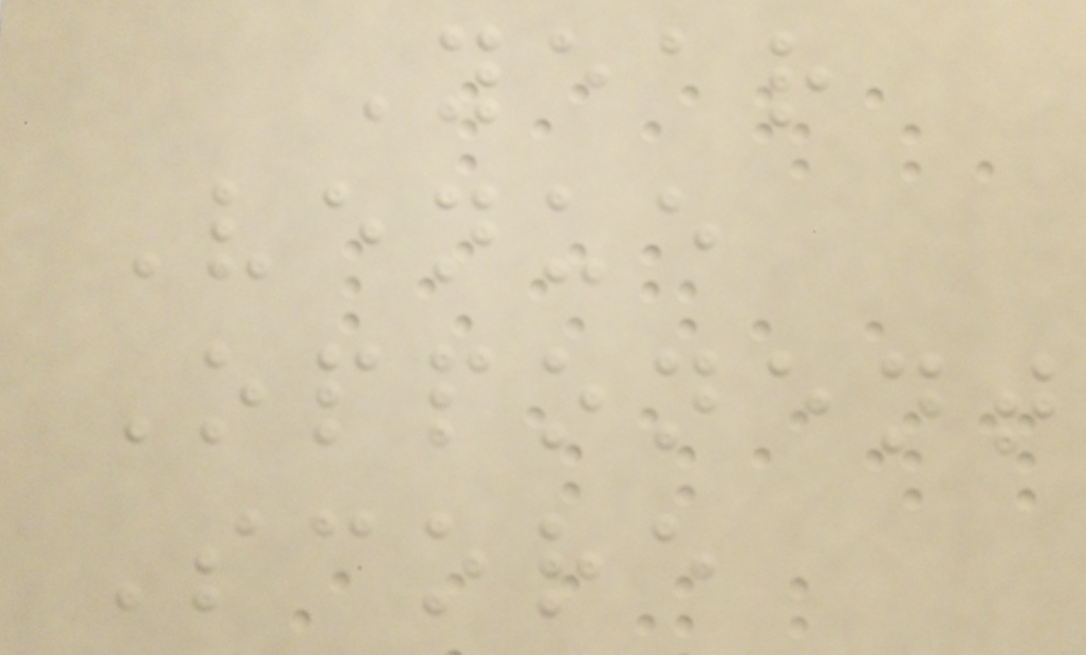Year
Venue
Opponent
Score
